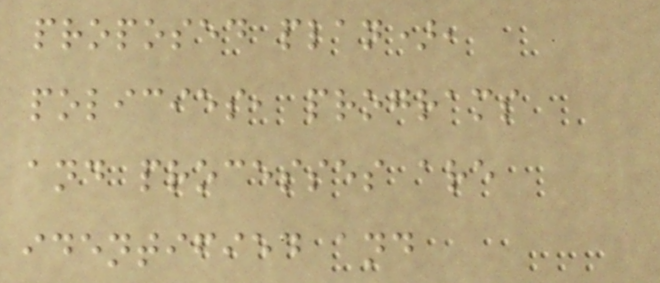proposed plan),
policies, programs
and processes are
identified and
